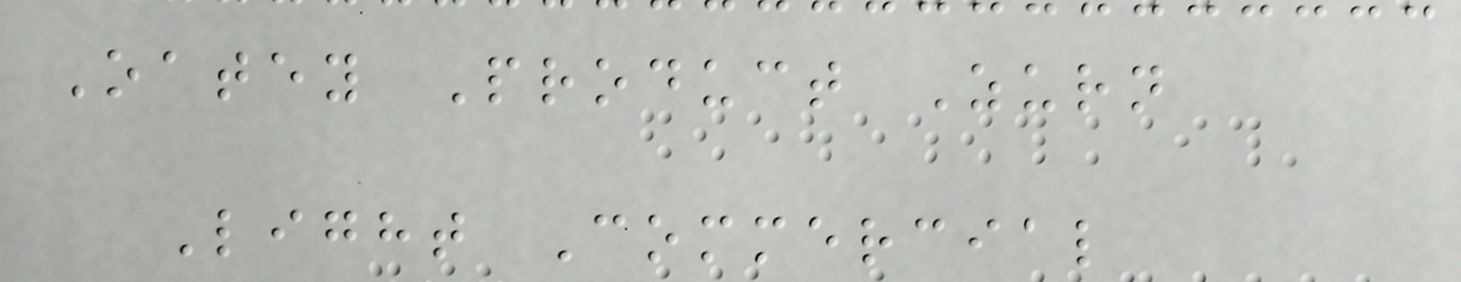Oatey Product Zurn
Light Commercial
